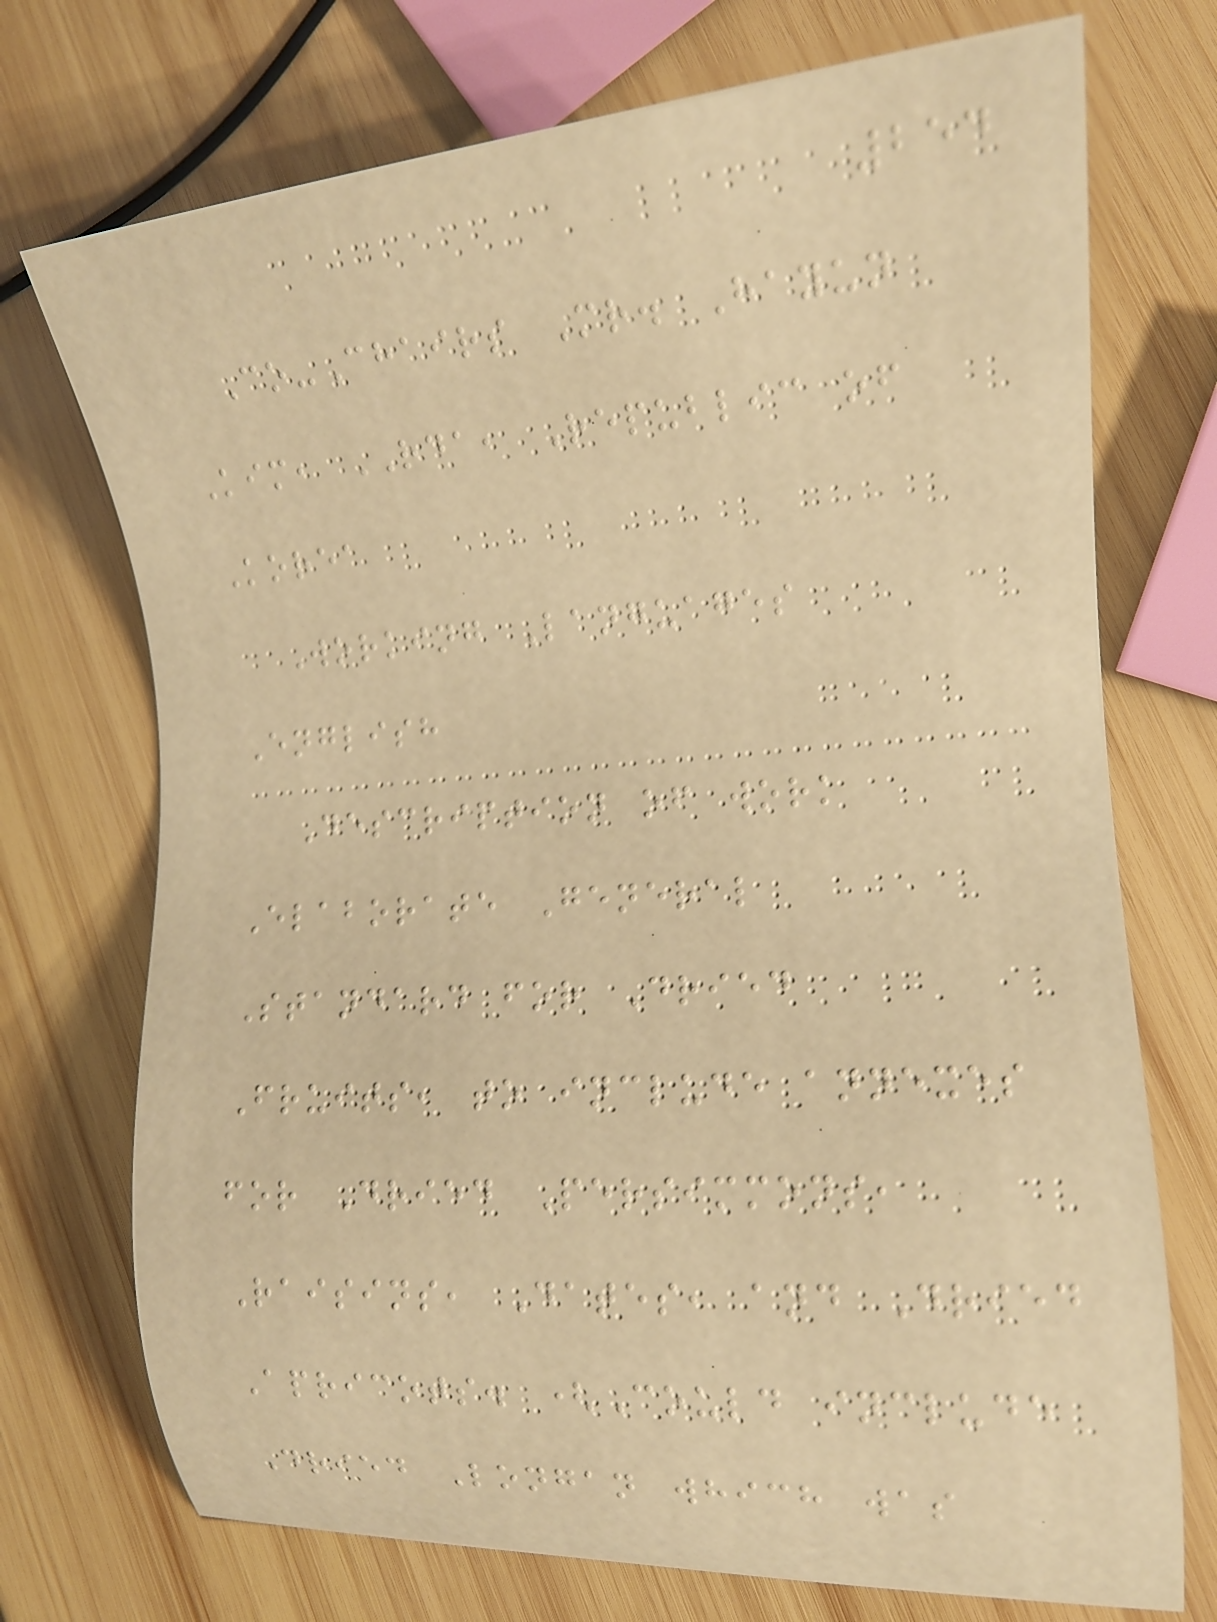254
Co-Chairs Mr. Hayun
Kim, RDA, Republic of
Korea
Working Languages
English
Description of work
Elaborate General
Standard for Dried
Fruits, to include annexes
for Dried Persimmons,
Raisins, Dates, and Dried
Apricots. (Could include
Dried Longan which was
